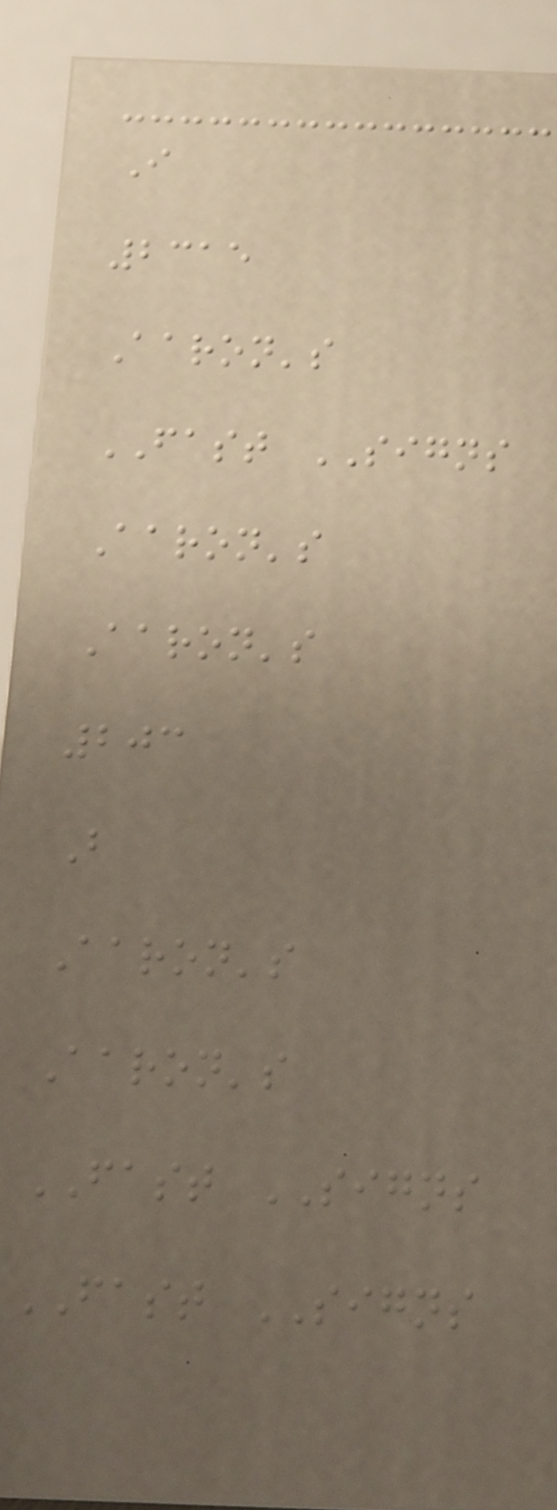I
2315
Aaron's
FAST SIGNS
Aaron's
Aaron's
203
B
Aaron's
Aaron's
FAST SIGNS
FAST SIGNS
